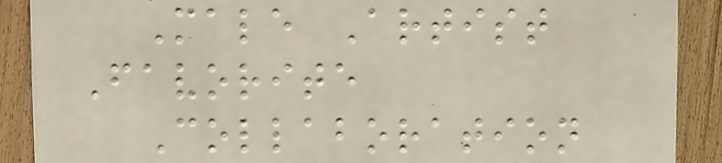Male Artist
Favorite
Collaboration
